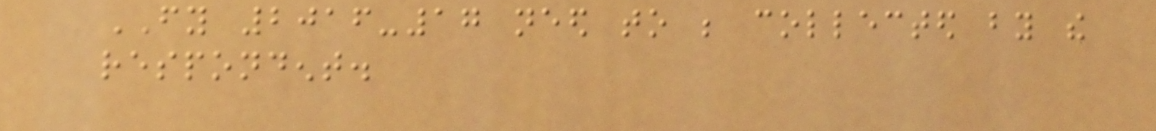FY 2016-17 need to be collected by the
respondent.
